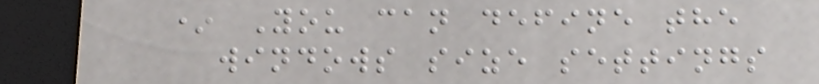* You can define the
windows size settings
